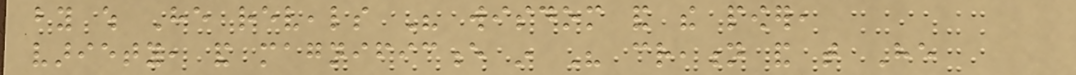by which He reveals His wisdom and the power,
variety, and magnificence in His creation and that He
